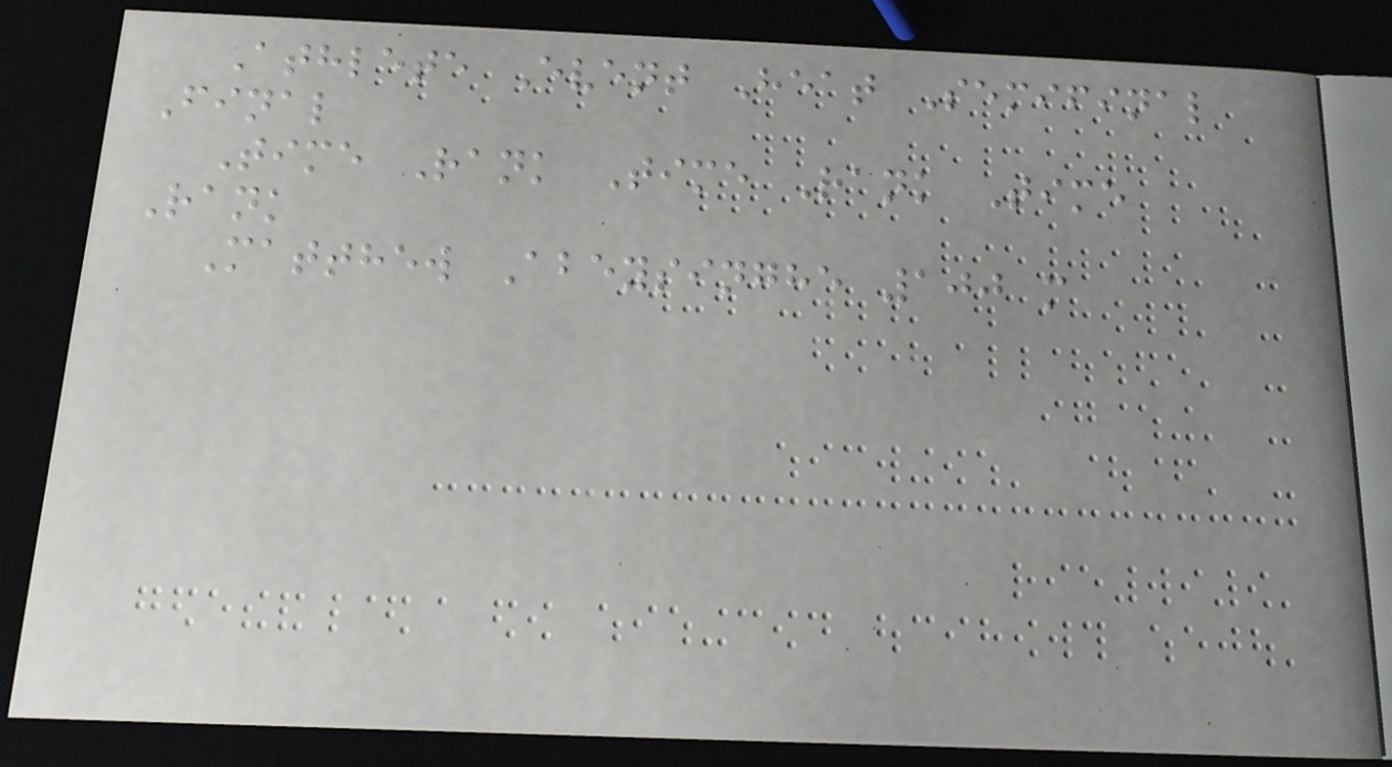Athlete Event Heat Semifinal
Final
Time Rank Time Rank Time
Rank
Matthew Abeysinghe 100 m
